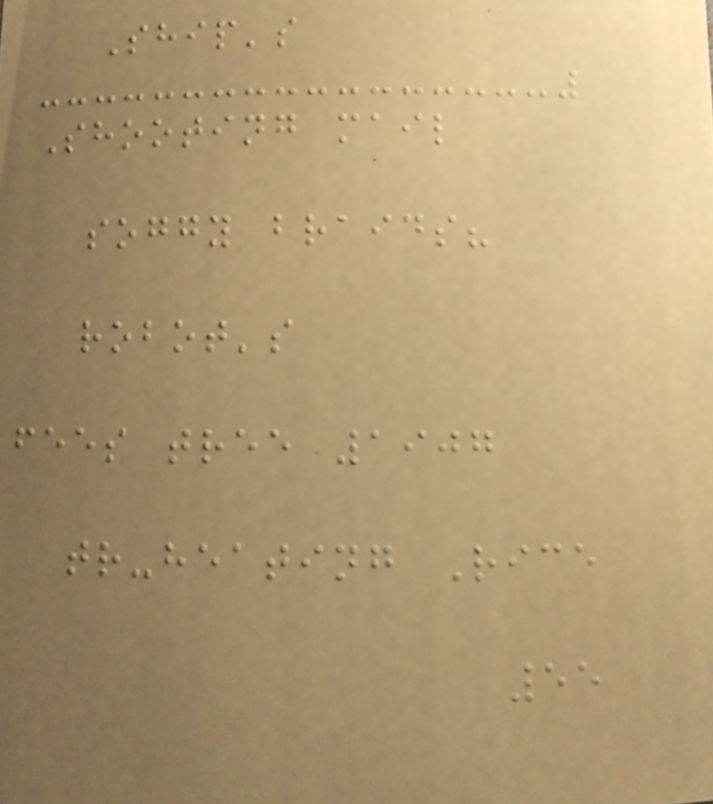Ship's
Shooting mail
soggy braids?
robot's
fees tree 1907
tr-heating Rice
55
